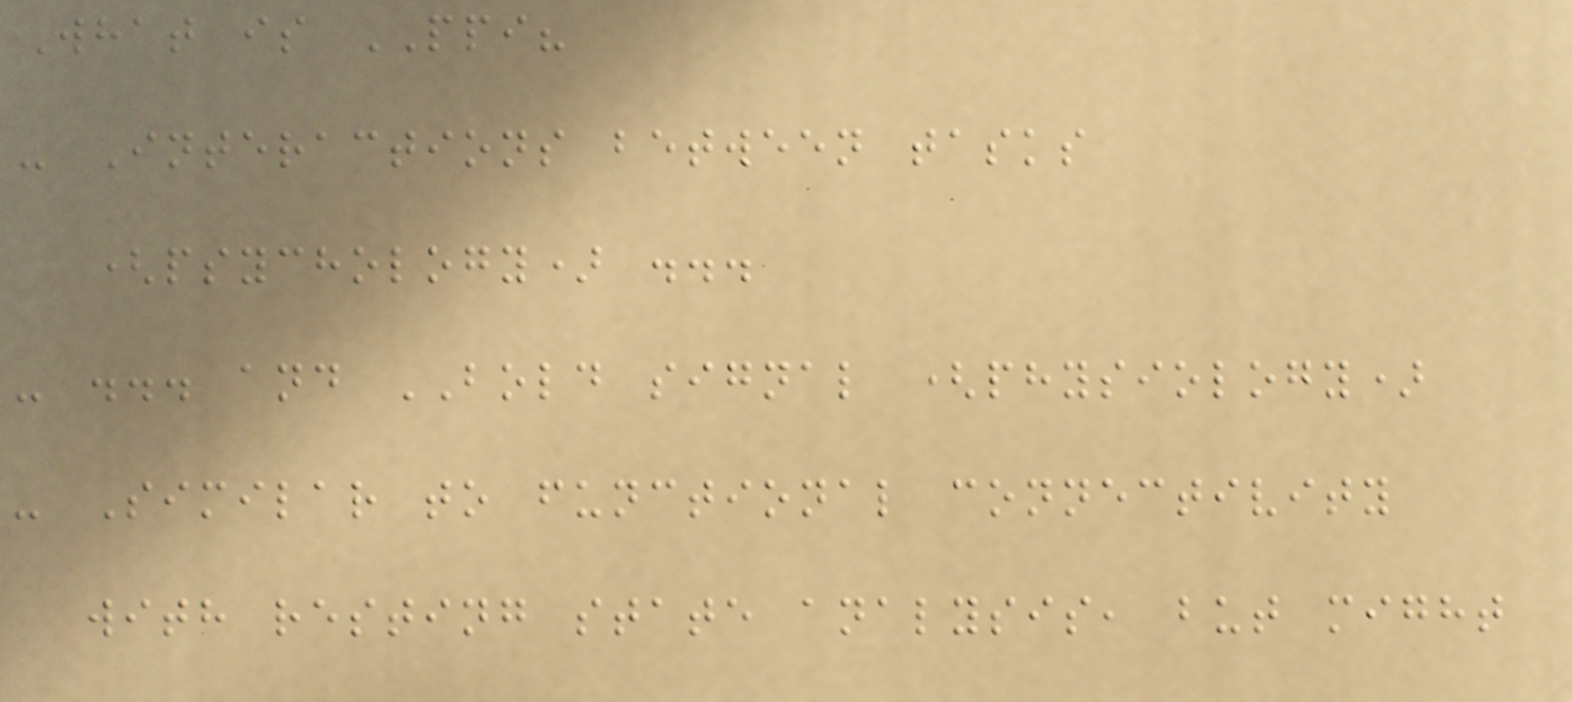What is PPI?
- Interactions between tasks
(psychology) ...
- ... and BOLD signal (physiology)
- Similar to functional connectivity
with resting state analysis, but might
